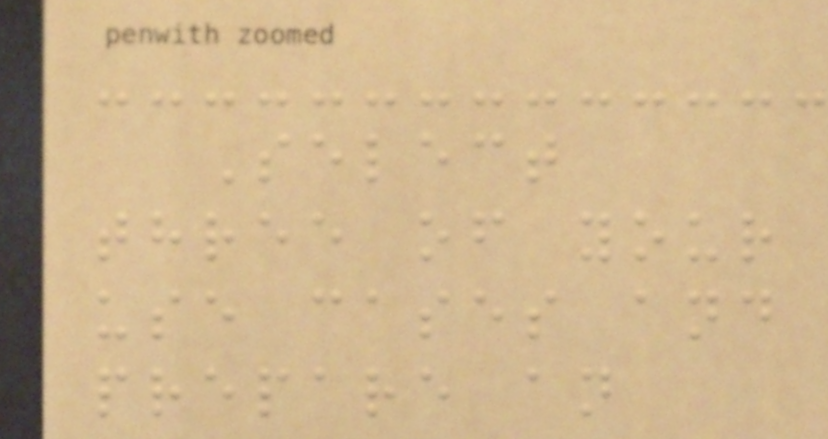Select
three of your
use cases and
prepare an
